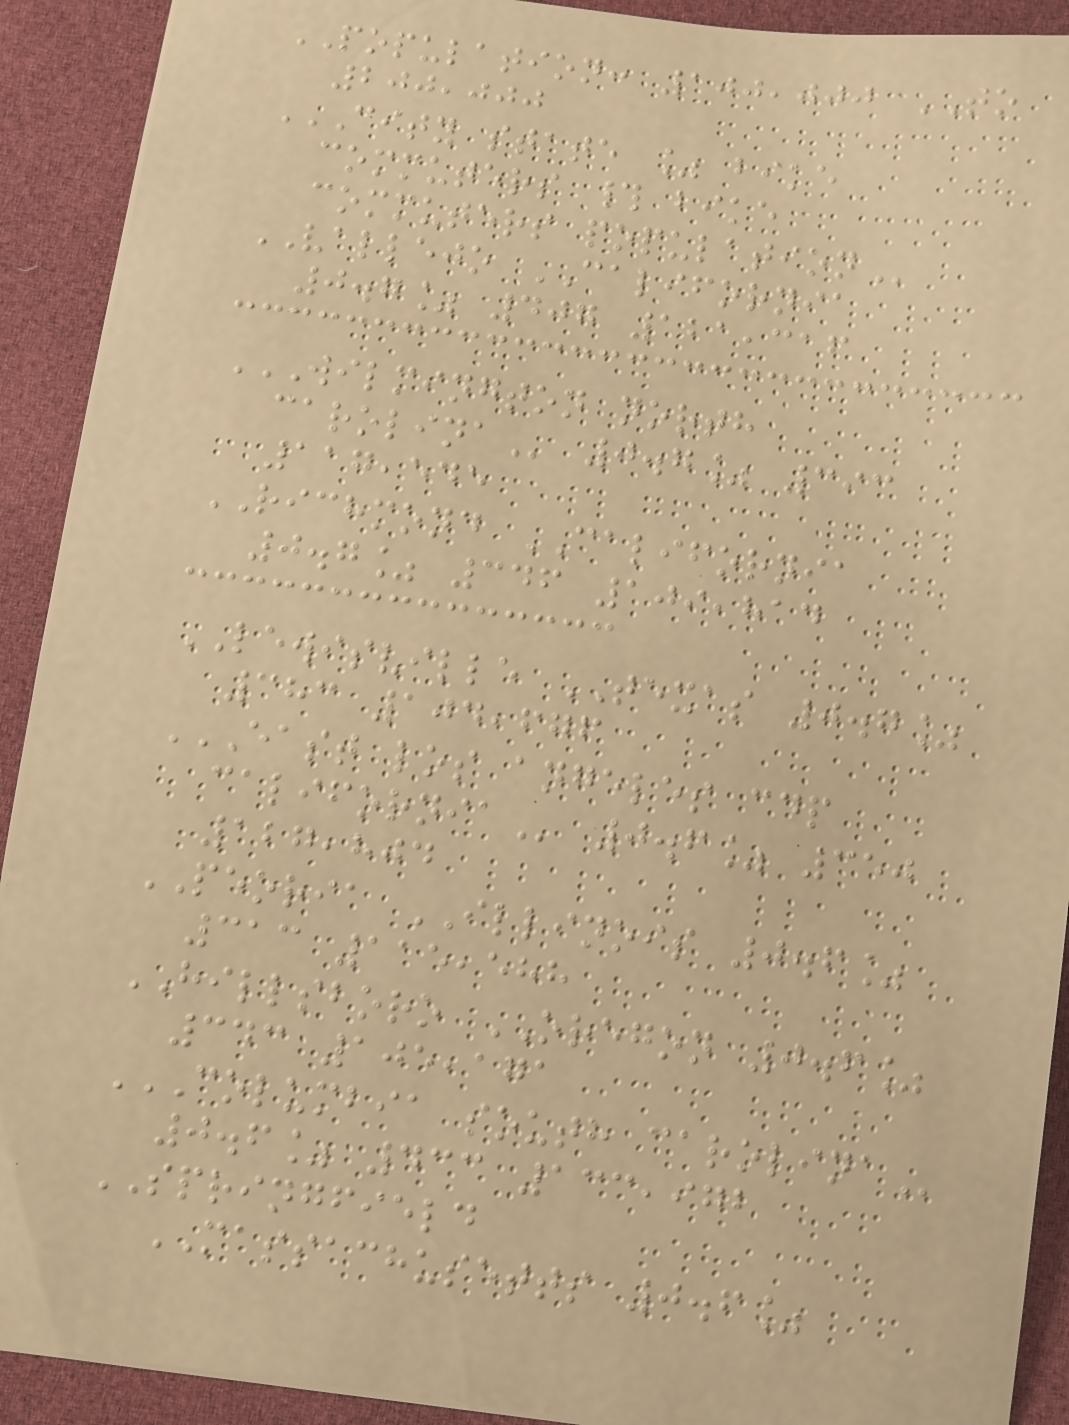POPULATION: 100,000 TO
200,000
CITY STATE % BIKE
COMMUTERS # BIKE
COMMUTERS POPULATION
VALLEJO CALIFORNIA
0.7% 407 121,316
WILMINGTON NORTH
CAROLINA 0.7% 393
117,545
RICHMOND CALIFORNIA
0.7% 346 109,814
LEWISVILLE TEXAS 0.7%
383 104,676
EAST LOS ANGELES CDP
CALIFORNIA 0.6% 350
127,804
PEORIA ILLINOIS 0.6%
313 115,588
HILLSBORO OREGON 0.6%
343 105,171
COLUMBIA SOUTH CAROLINA
0.6% 433 133,972
SPRINGFIELD
MASSACHUSETTS 0.6%
